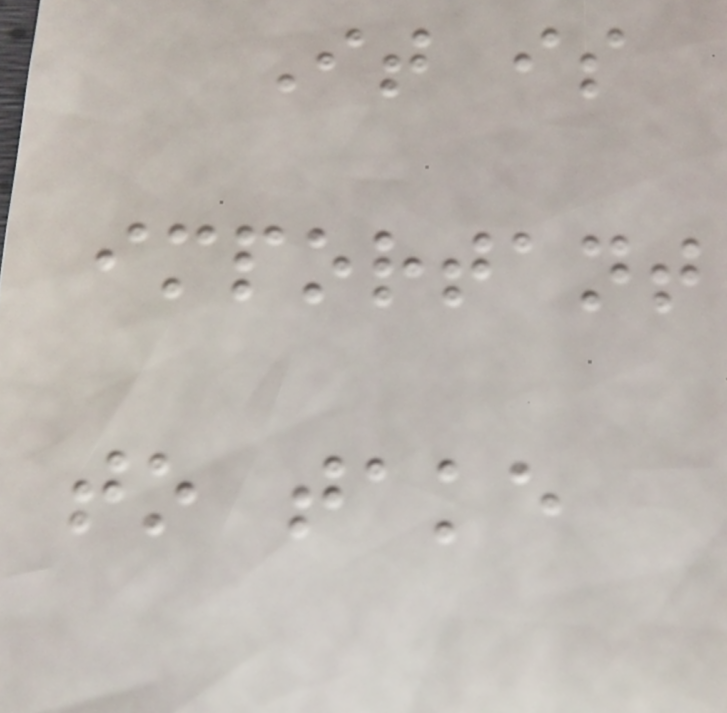It is
important
to take
